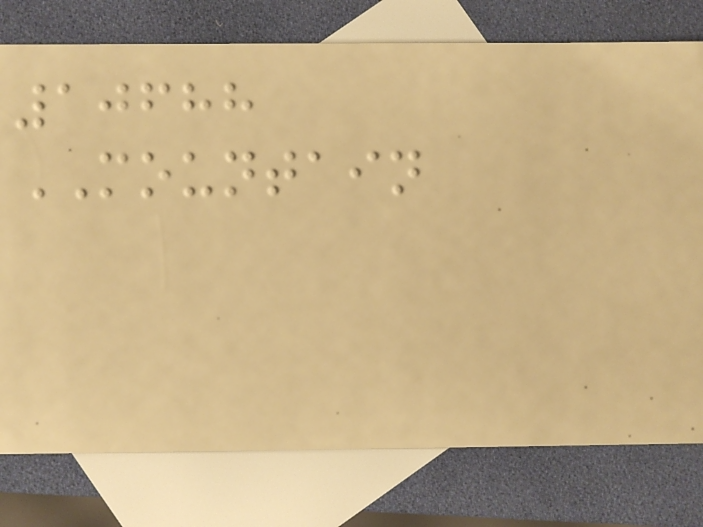10688
MOUNTAIN
